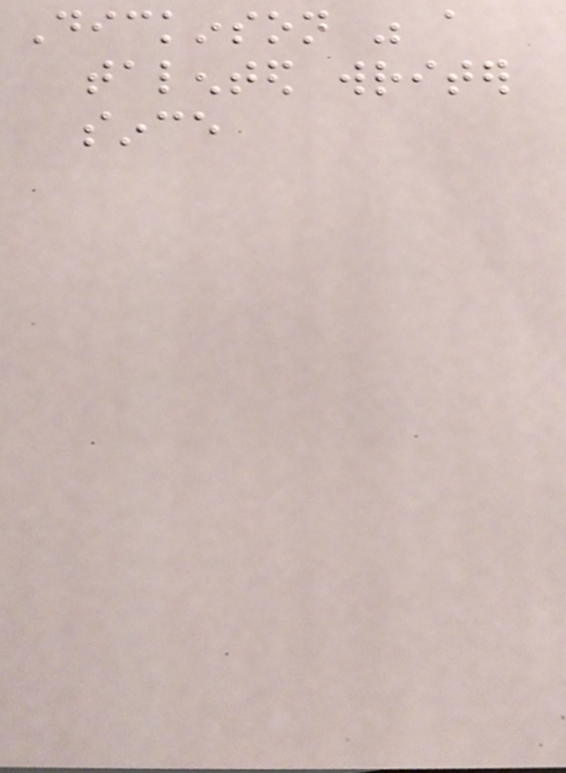Dickinson was a
talented writer
since
